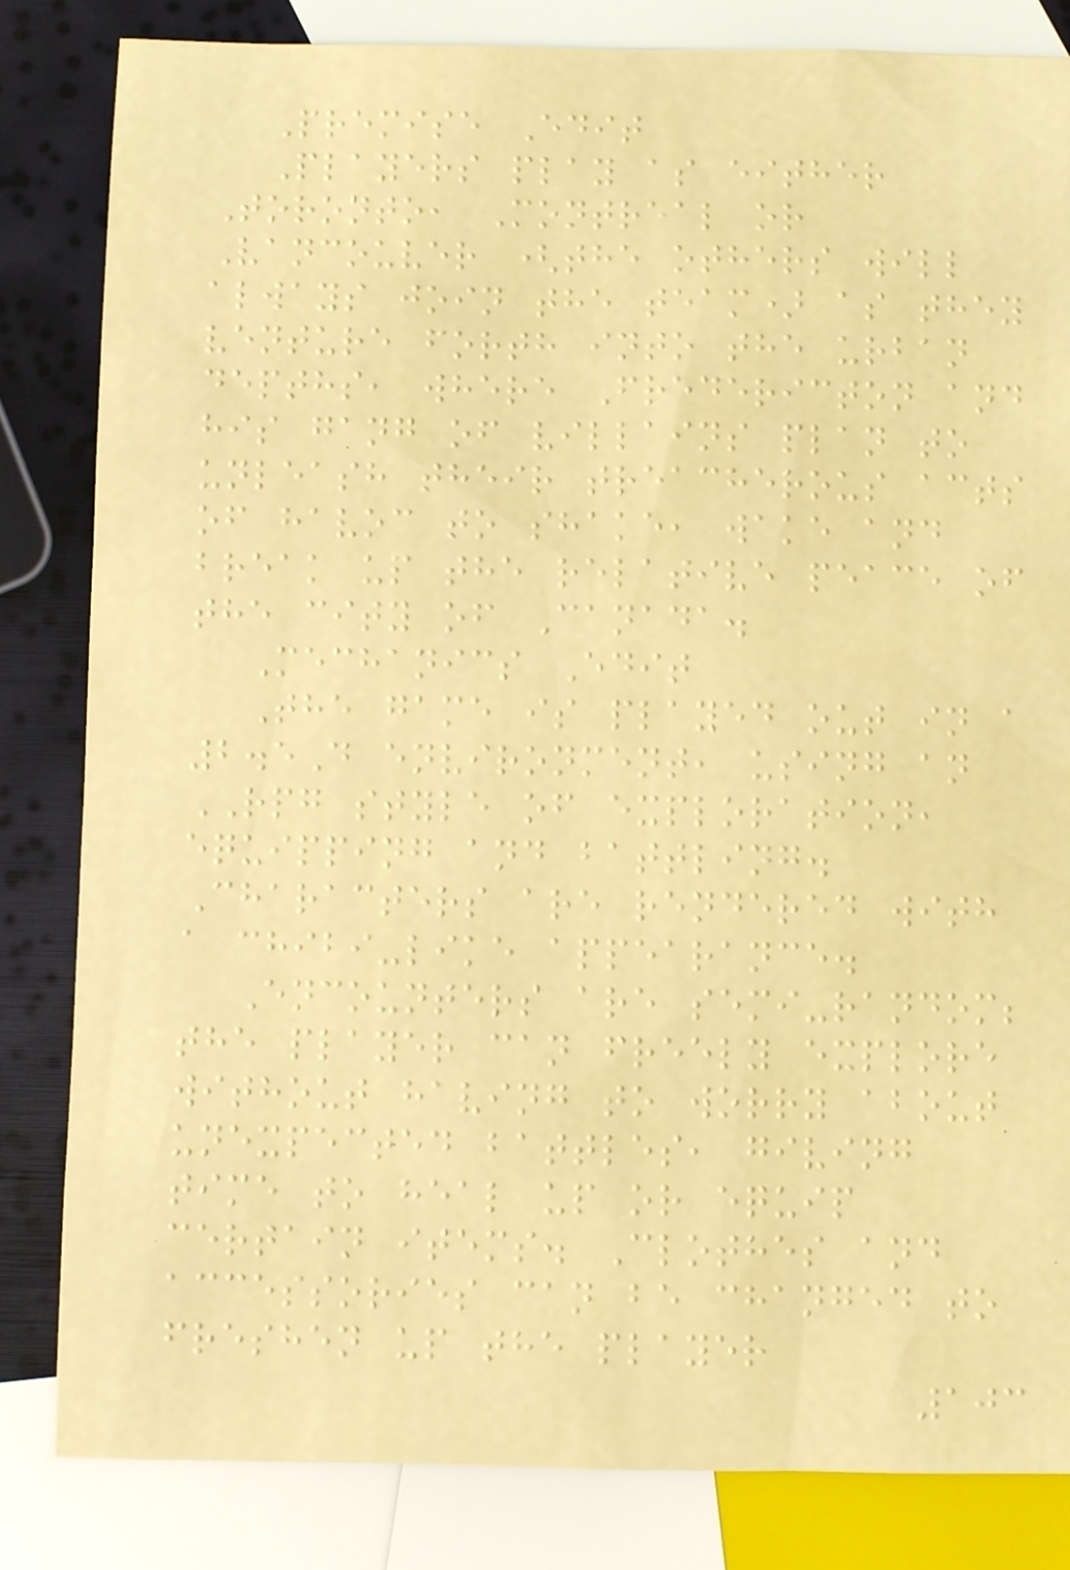Premise Edit
Players play as either
Toronto, Montreal or
Vancouver (the others will
always join the team) as they
venture forth into the urban
depths, where Fredericton and
his gang of villains plan to
unleash their treacherous acts
of havoc to shake, wake and
break up the relative peace of
the city of Canada.
Mechanics Edit
The game is played out in a
2.5D environment, using an
RPG style of exploration,
equipping and battling.
Characters are rendered with
a chibi-like appearance.
Encounters are semi-random;
the player can freely explore
without having to worry about
unexpected battles, giving
time to heal up or equip
certain items. Clothes and
accessories can be changed to
freshen up the player
103
